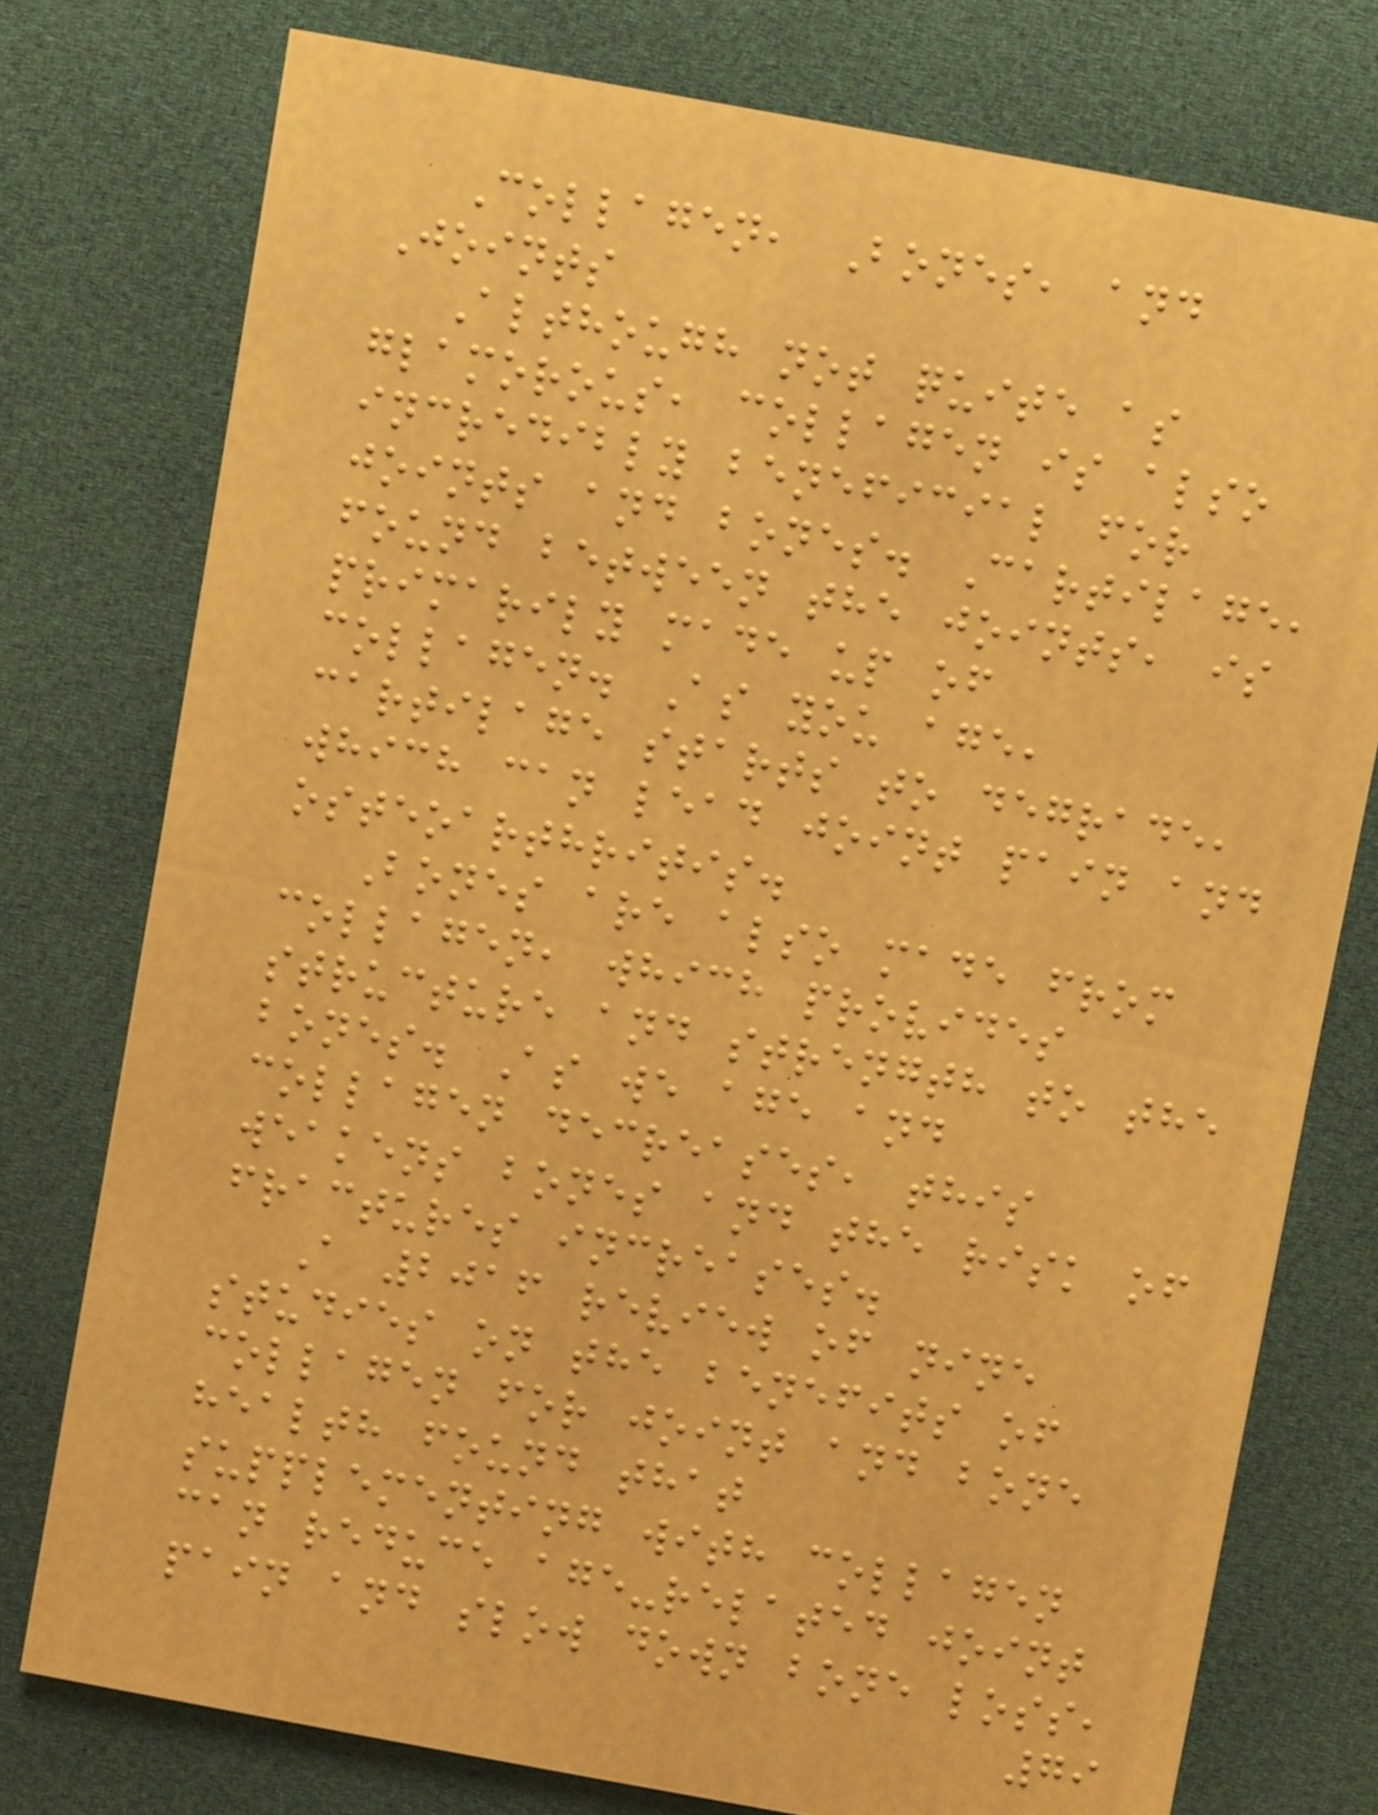Collagen, Bones, and
Joints
Although not quite as
glamorous, collagen is also
incredibly beneficial for
joints and bones. Cartilage,
found between the joints, is
primarily made up of
collagen. As you age,
cartilage starts to degrade,
which can lead joint pain and
osteoarthritis.
Bones are also made from
collagen, which provides
structure and strength to the
bones. As we age and
collagen decreases, this
weakens bones and the risk of
fractures increases.
A 2016 review of nine
studies on the benefits of
collagen for joint and bone
health found that
supplementing with collagen
can reduce age-related joint
pain and slow down bone loss,
79
